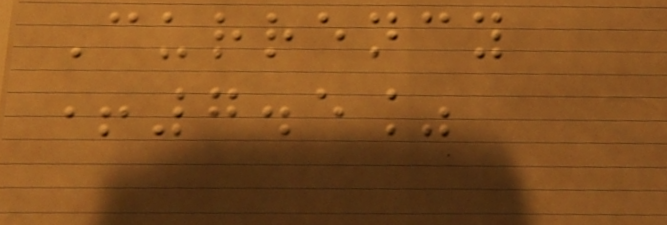Currency
+7.5%
